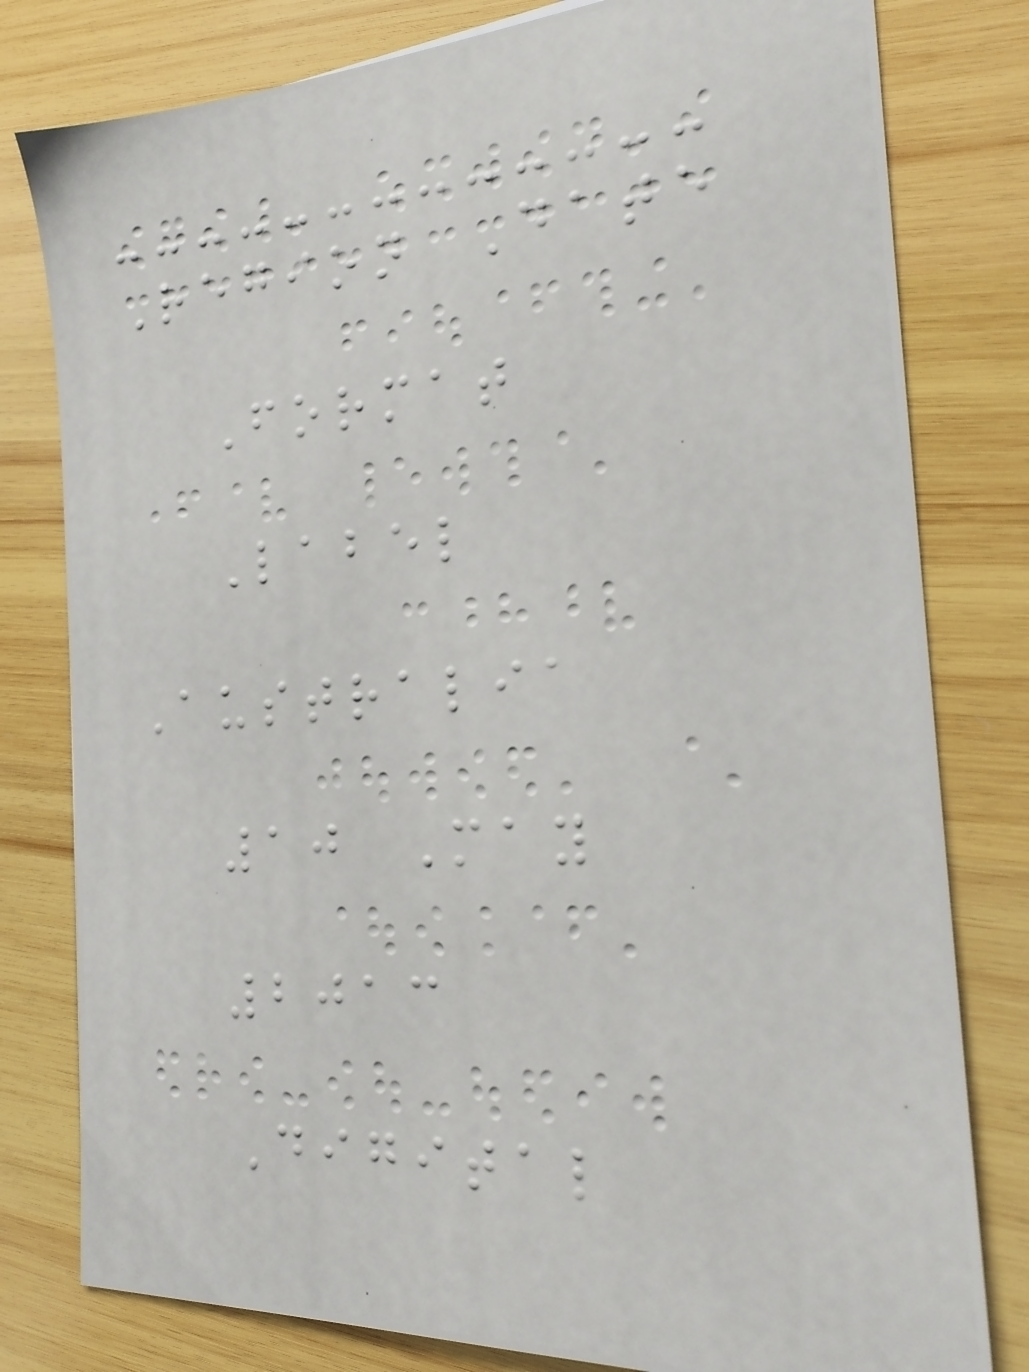Region Date
Format
Label
Australia
10 May
2013
Digital
